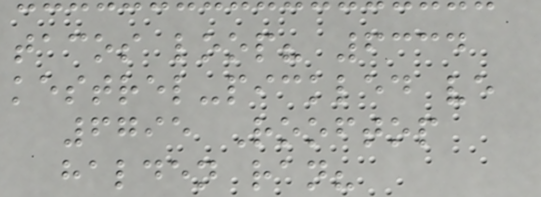tacos loop? 6334
kestrel-pickled ve
6795 Rooftop
halden ran?
